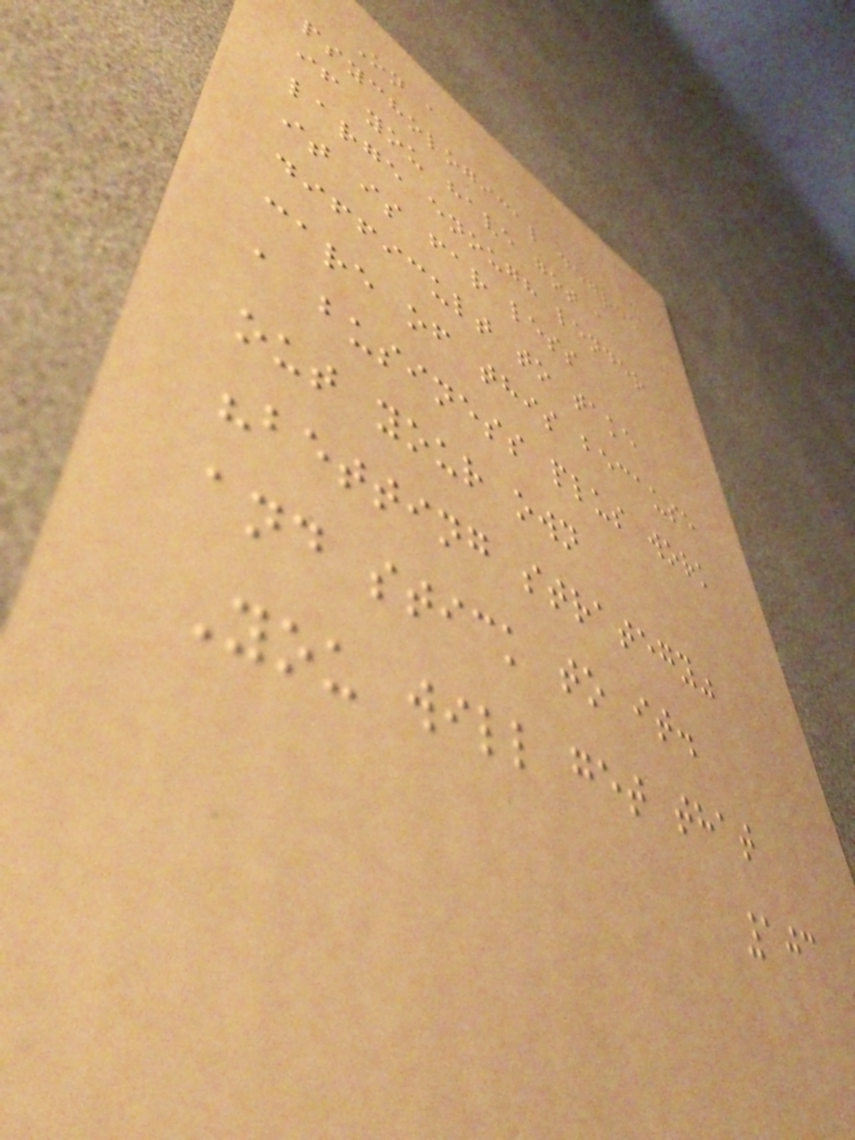On a
psychological degree
if you have got a
large enough lender
it is far less
difficult to take
care of this because
a business plus work
out your own
"betting strategy"
and stick to it.
You will get that
103
